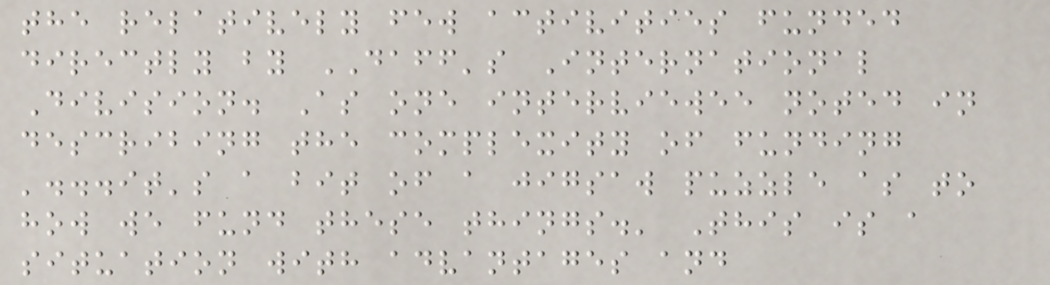the relatively few activities funded
directly by DAFF's International
Division. As one interviewee noted in
describing the complexity of funding
'...it's a bit of a jigsaw puzzle as to
how we fund these things.' This is a
situation with advantages and
